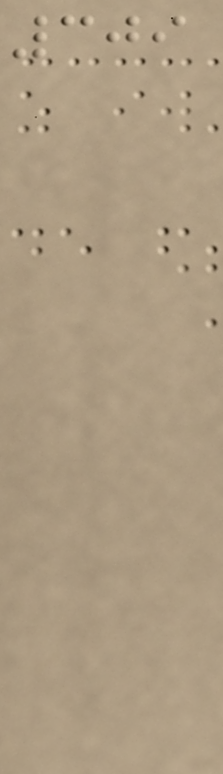309
